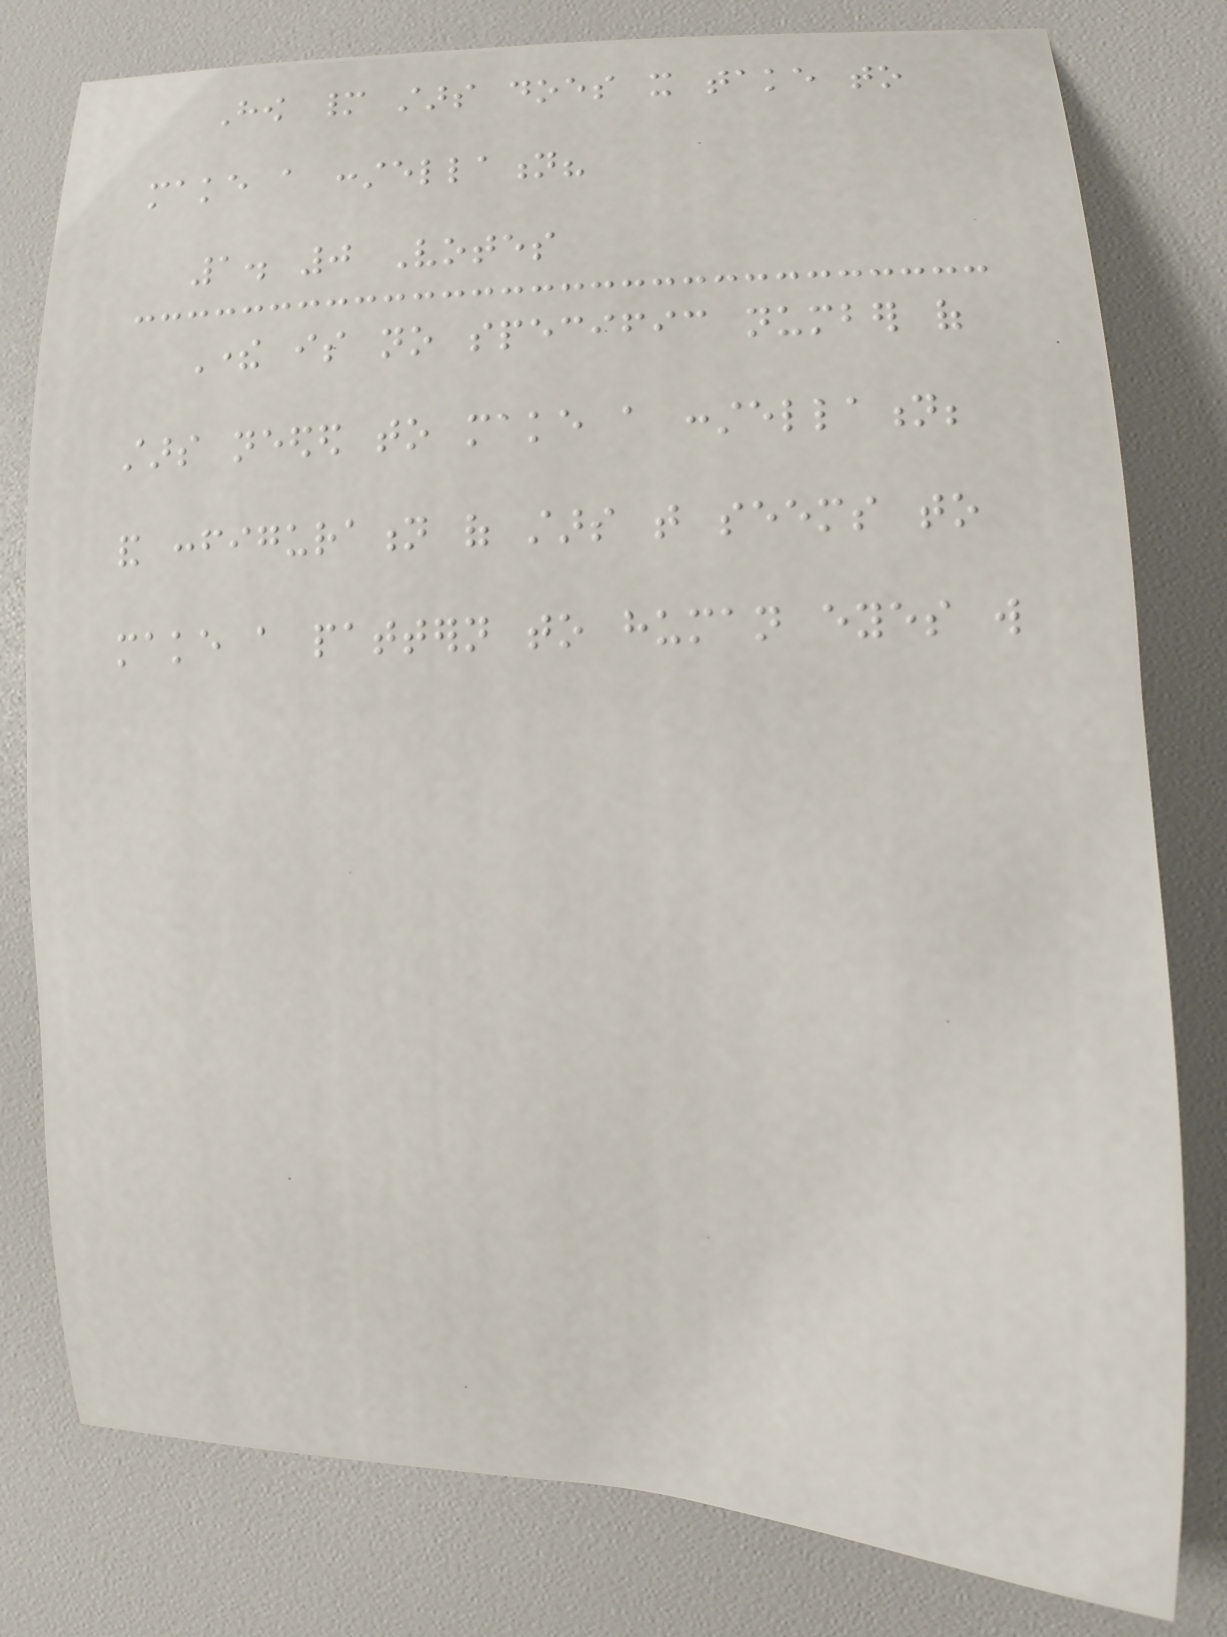How many stars does it take to
make a constellation?
1. 0 Votes
There is no specific number of
stars needed to make a constellation;
and configuration of stars that seems to
make a pattern to human eyes will
